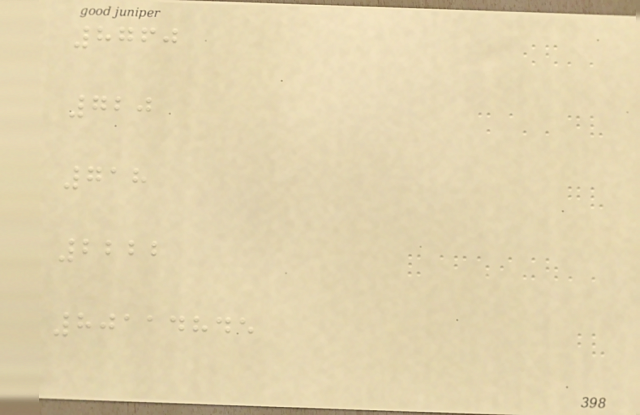8760
720
718
2222
80114845
